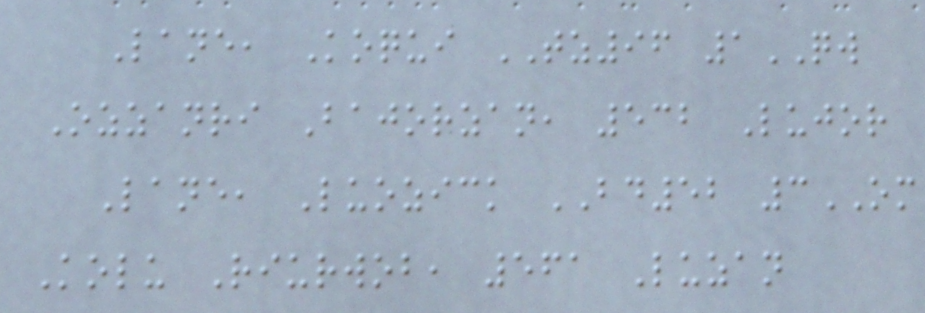Lane, Koqui TZ96 1QW
Ozzanri Bajorzan, 532 Lujor
Lane, Luozick BD52 3OM
Kolu Riurwob, 561 Luzan
